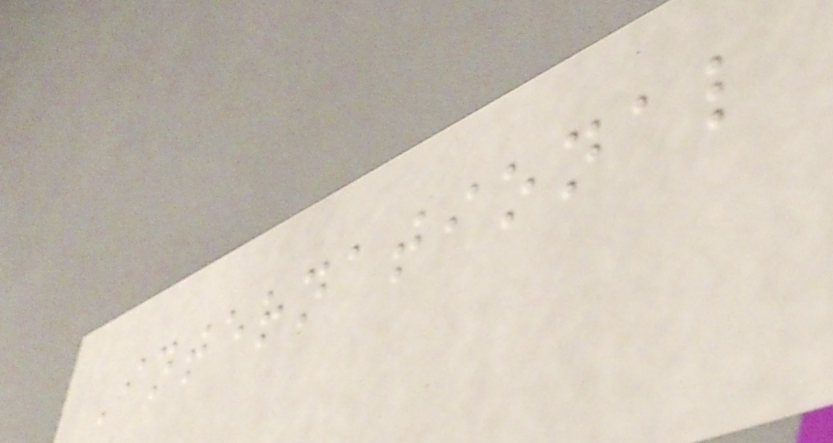International
